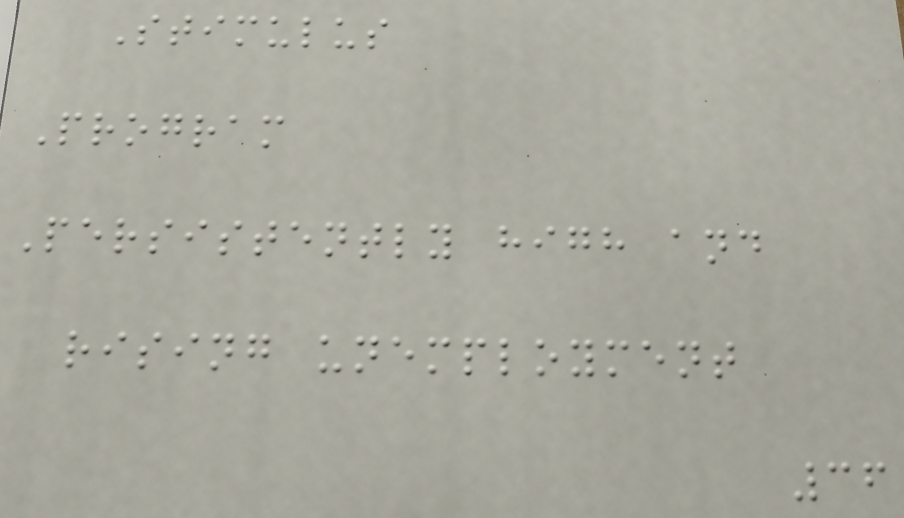Stimulus
Program
Persistently high and
rising unemployment
36
